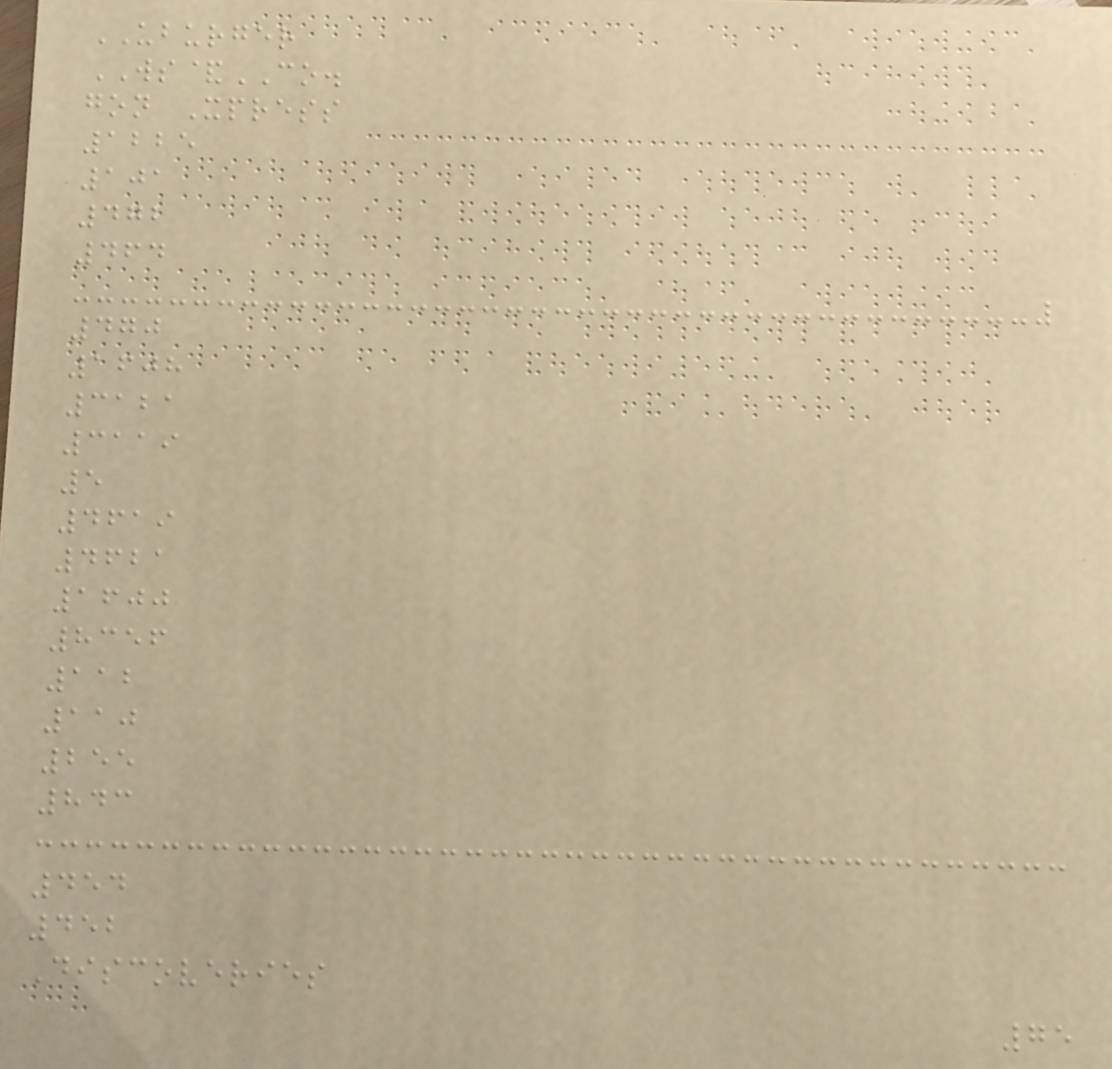UBURGER
WS&CO.
gon Xpress
1225
101
472
464
470
1608
3121
3119
5
4619
4621
1600
8356
112
110
255
843
454
452
Discoveries
75
